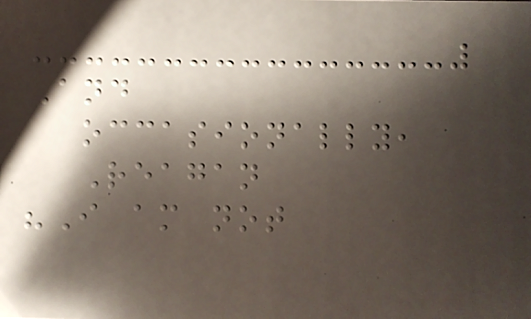And
occasionally,
Reagan
"I am not
